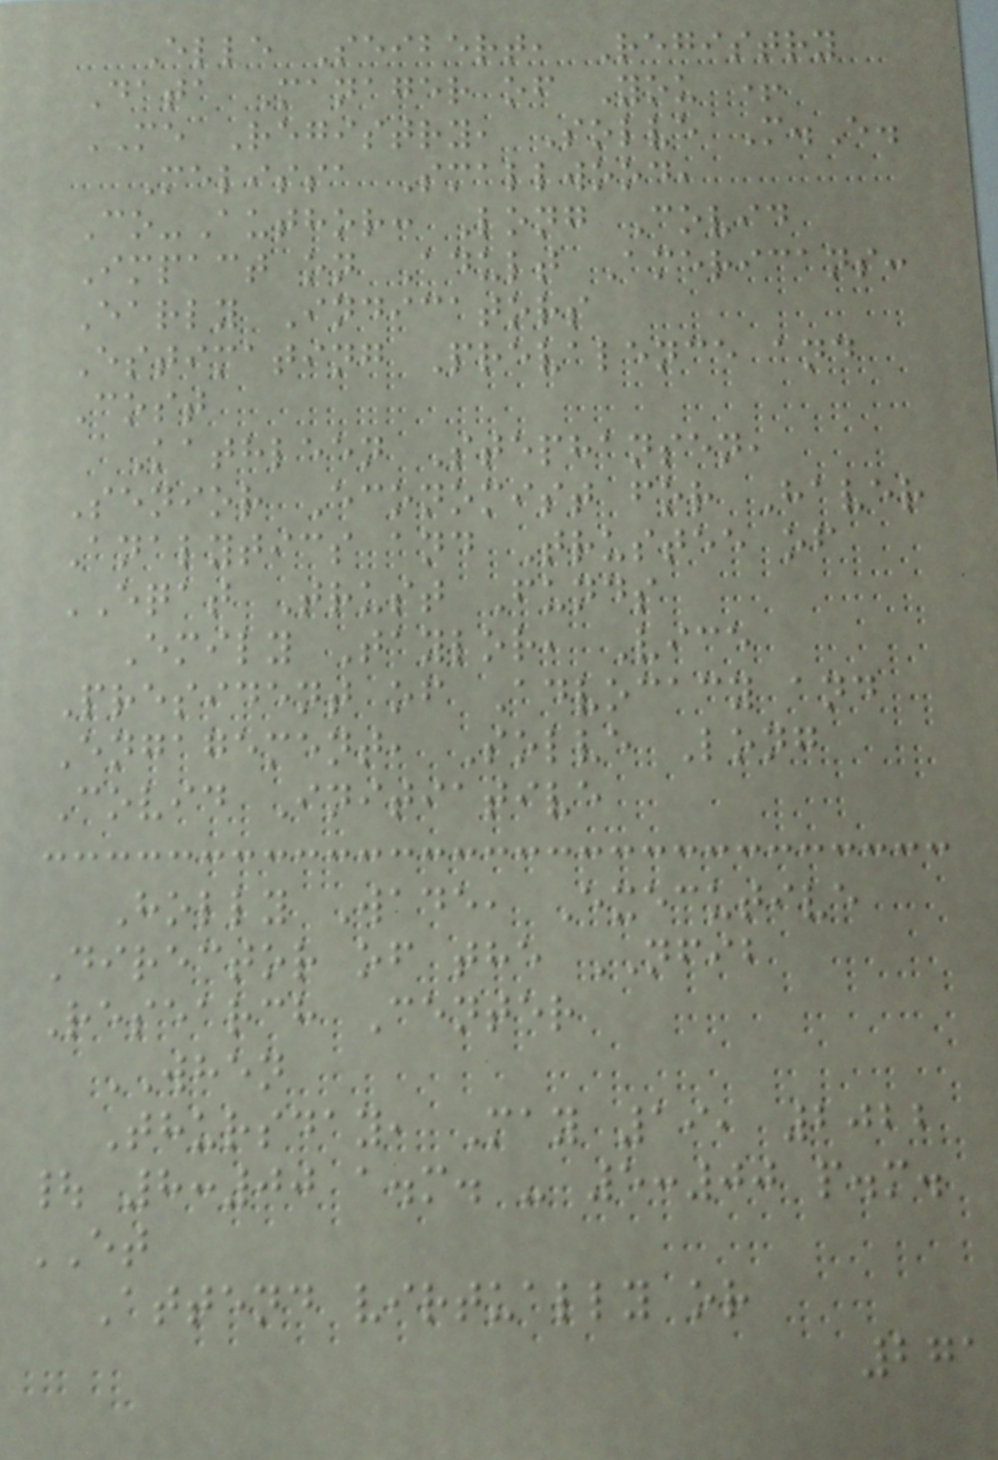Elle Seibert, Registry
Data Manager of You +
ME Registry, Solve M.E.
Melissa Smallwood,
Co-Author: Long Covid
Impact on Adult Americans:
Early Indicators
Estimating Prevalence and
Cost
Kathleen Stephansen,
Senior Economist for Haver
Analytics and Trustee of
EQAT Trust Funds
Emily Taylor, Vice
President of Advocacy and
Engagement, Solve Long
Covid Initiative
Holly Wade, Executive
Director of the NFIB
Research Center
WHEN
Thursday, May 19, 2022
| 8:00 a.m. - 5:00 p.m.
ET
Attend virtually or
271
